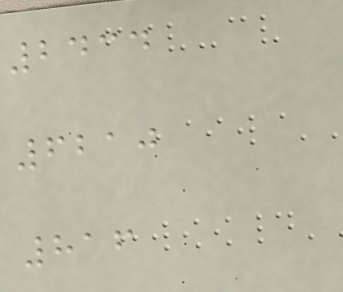2434
6210
816
